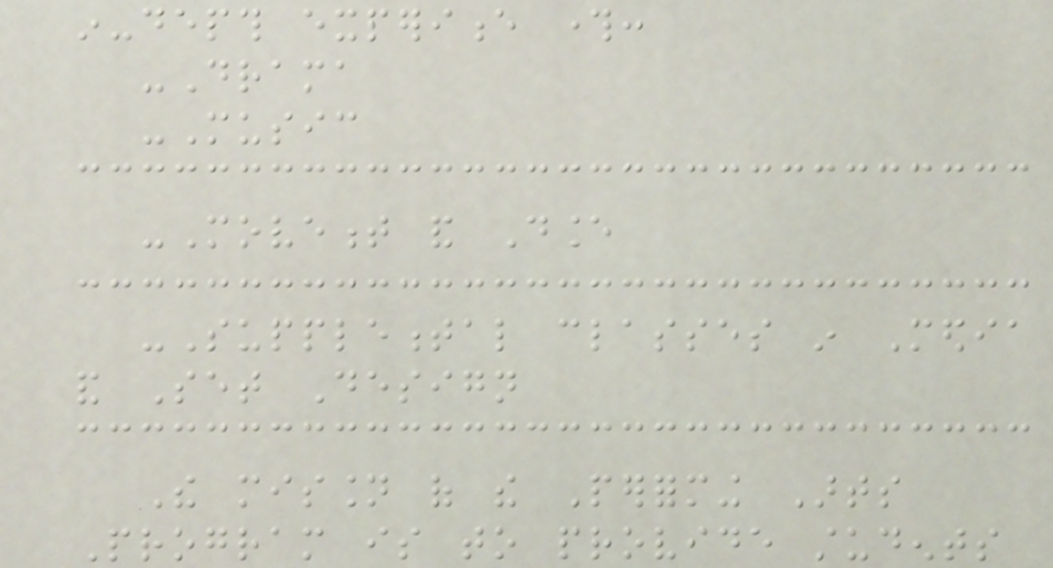in-depth experience through:
-Drama
-Music
-Movement and Dance
-Supplemental classes in Media
and Set Design
The mission of the Performing Arts
Program is to provide students
